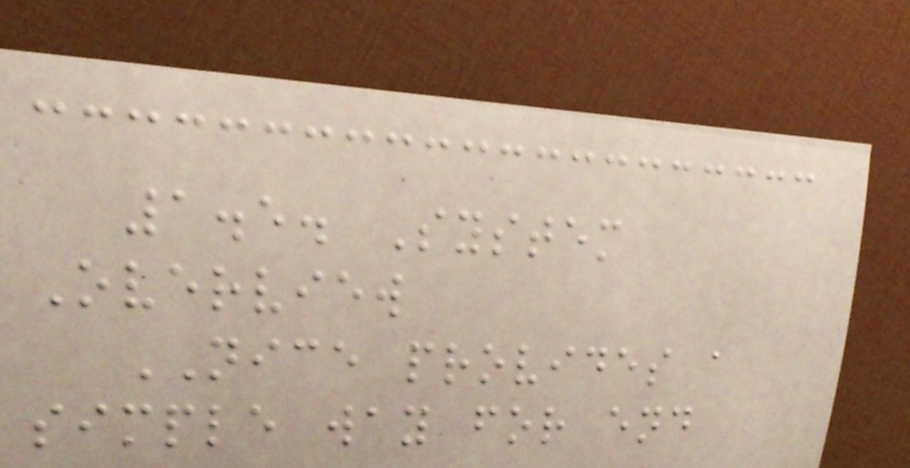1.5. System
Overview
NICE provides a
simple way for end
